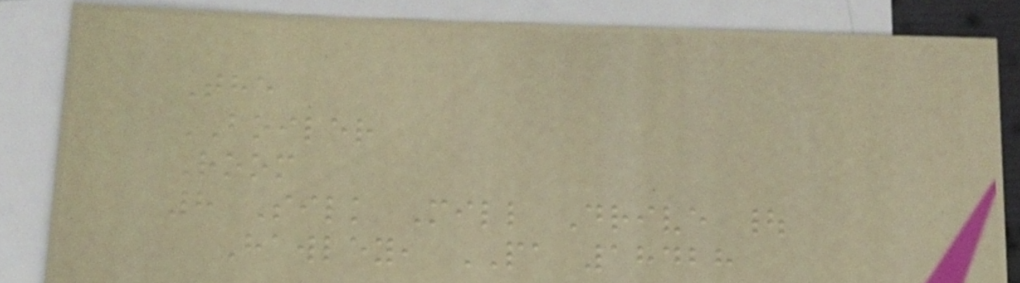The
BOILER
Room
8 Silk Mill Drive |
Hawley, PA 18428
